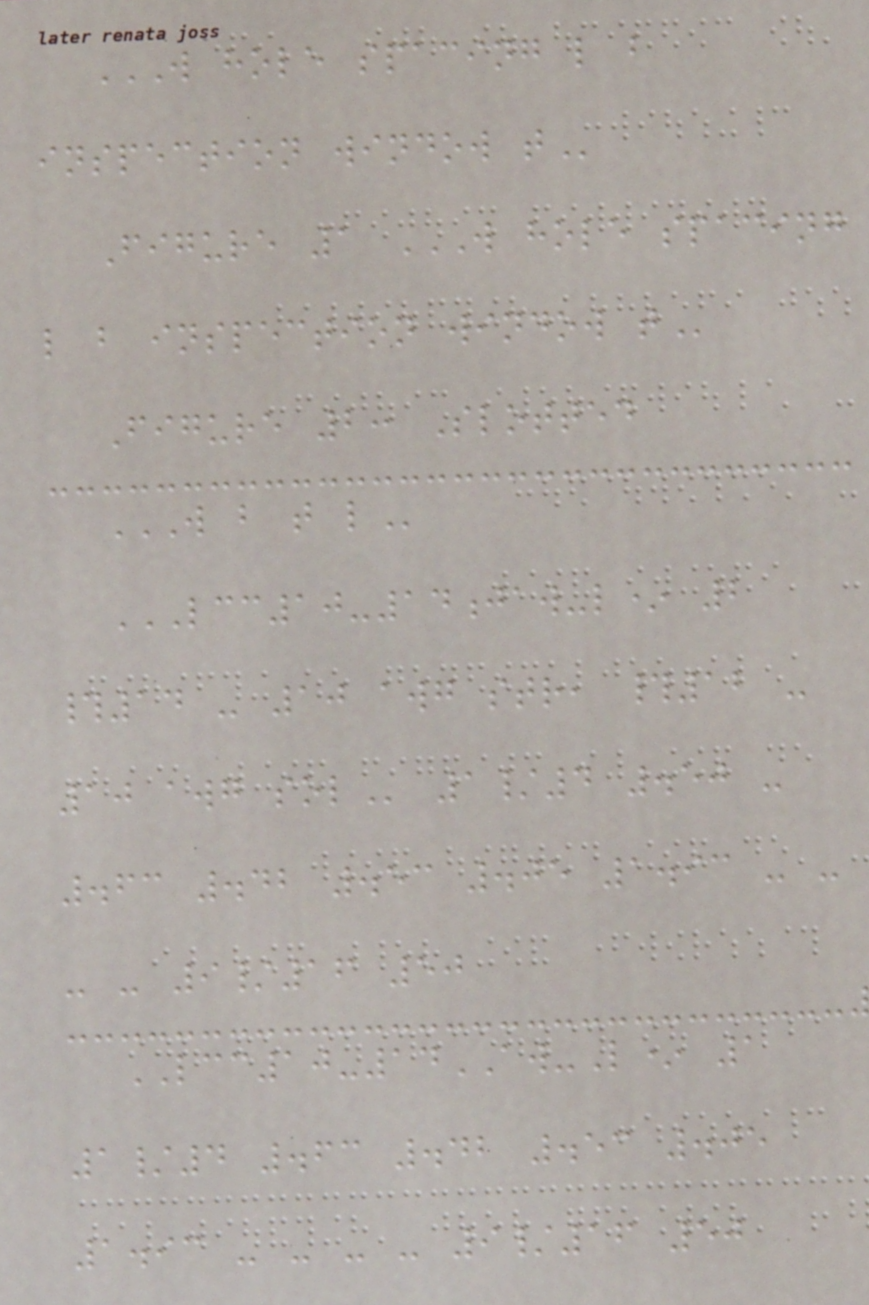W HOLE SPACING L B
INSPECTION WINDOW T
Figure 1 W HOLE SPACING
L B INSPECTION WINDOW T
Figure 2: Slotted
W B T L
LCC10-14JAW-L* 2
#14 - 10 AWG STR, #12 -
10 AWG SOL 1/4 .50 -
.63 .42 .53 .05 1.93 - -
- - 9/16 50
LCC10-14AW-L* 1
1/4 .63 .42 .53 .05
1.93 - - - - 9/16 50
